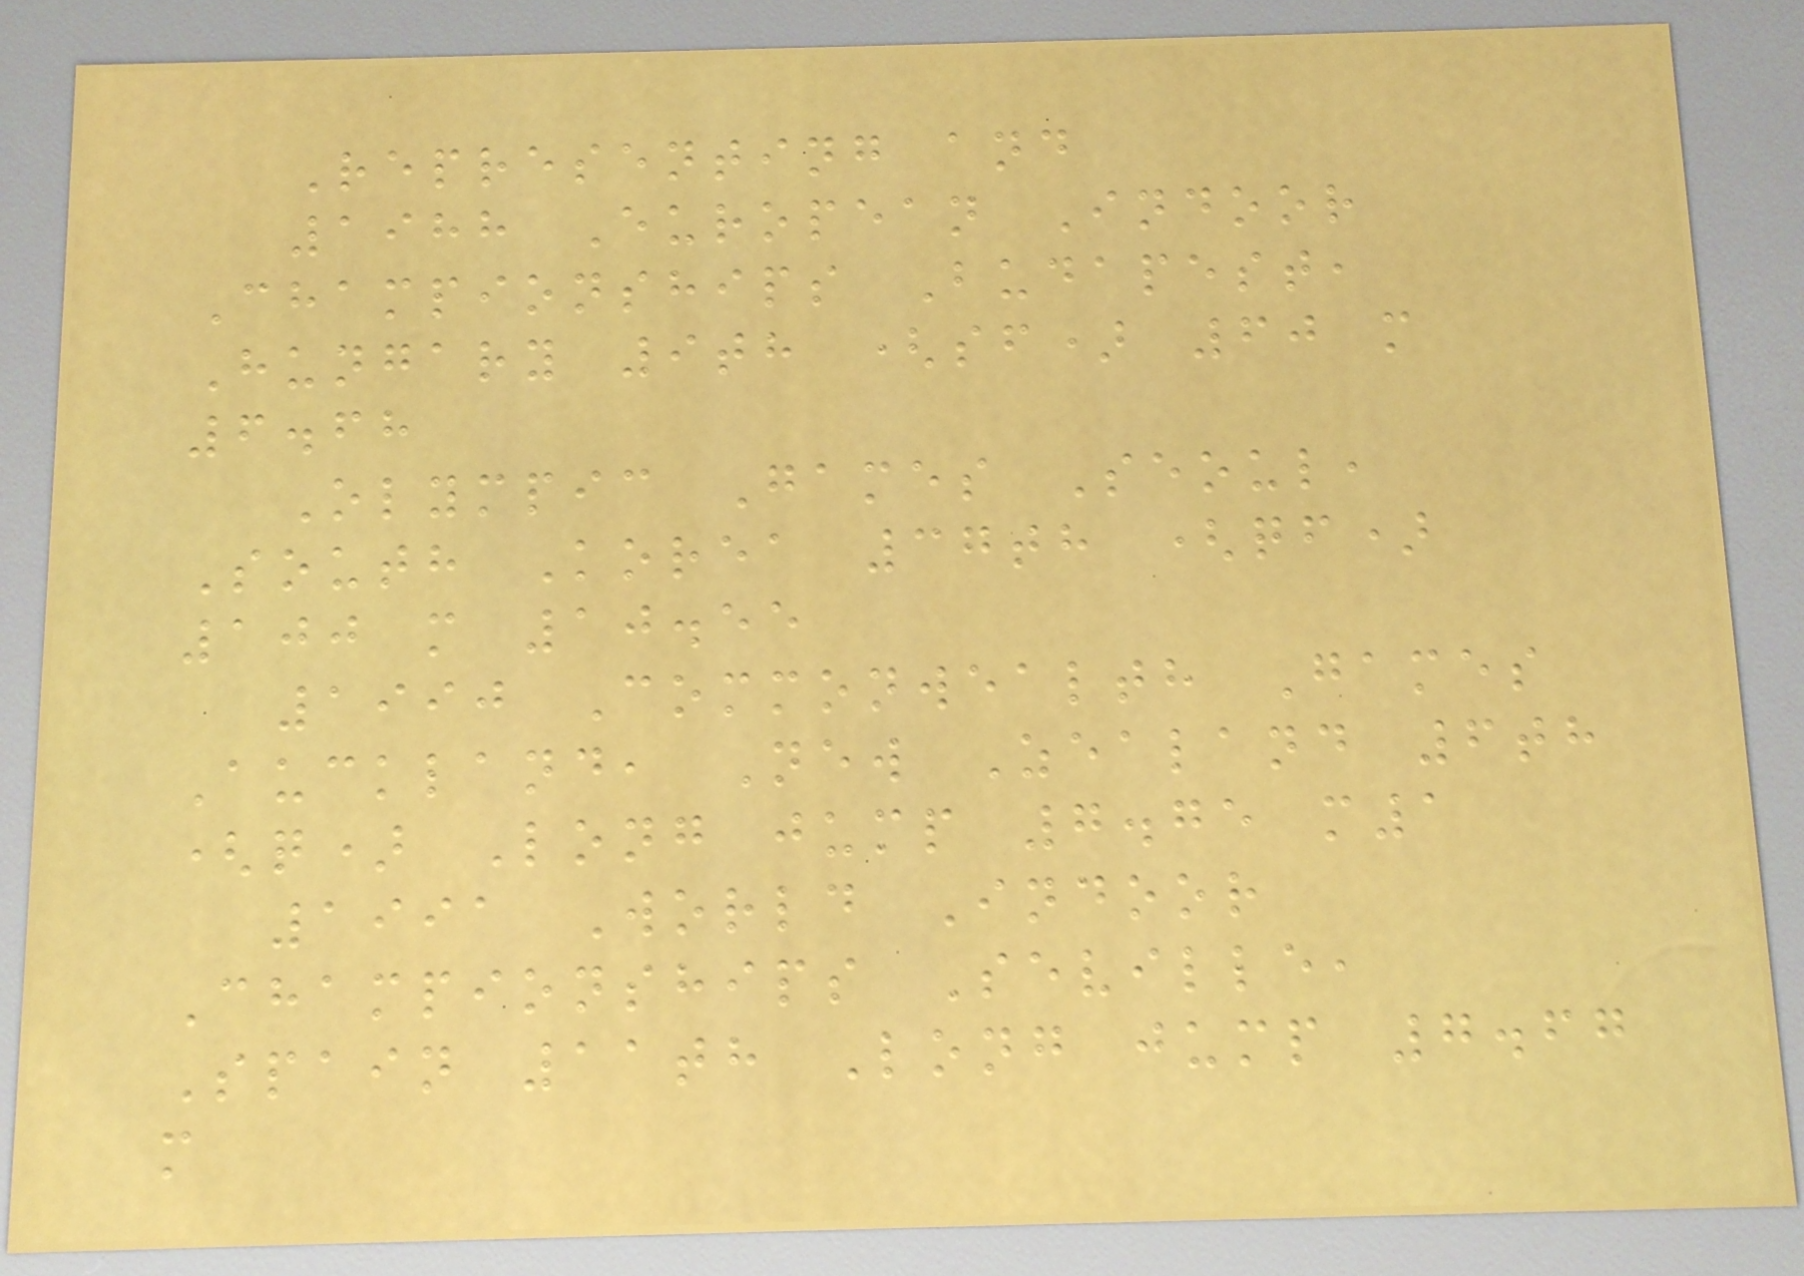Representing and
1988 European Indoor
Championships Budapest,
Hungary 9th (sf) 60 m
6.68
Olympic Games Seoul,
South Korea 37th (qf)
100 m 10.55
1990 Commonwealth Games
Auckland, New Zealand 6th
(q) Long jump 7.75 m1
1991 World Indoor
Championships Seville,
Spain 11th Long jump 7.67
m
